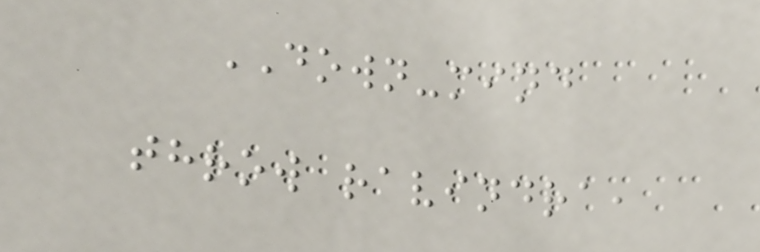DOWN-mind
throw ravindra,
